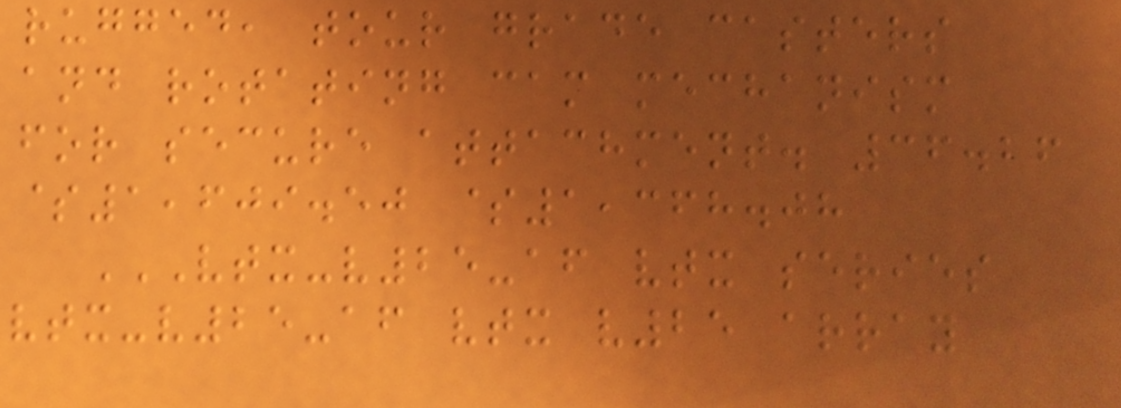rugged, tour grade casters
and rotating cam mechanism
for secure attachment. 36.26
$1,609.50 $1,368.08
VTX-V25-AF VTX SERIES
VTX-V25-AF VTX V25 ARRAY
